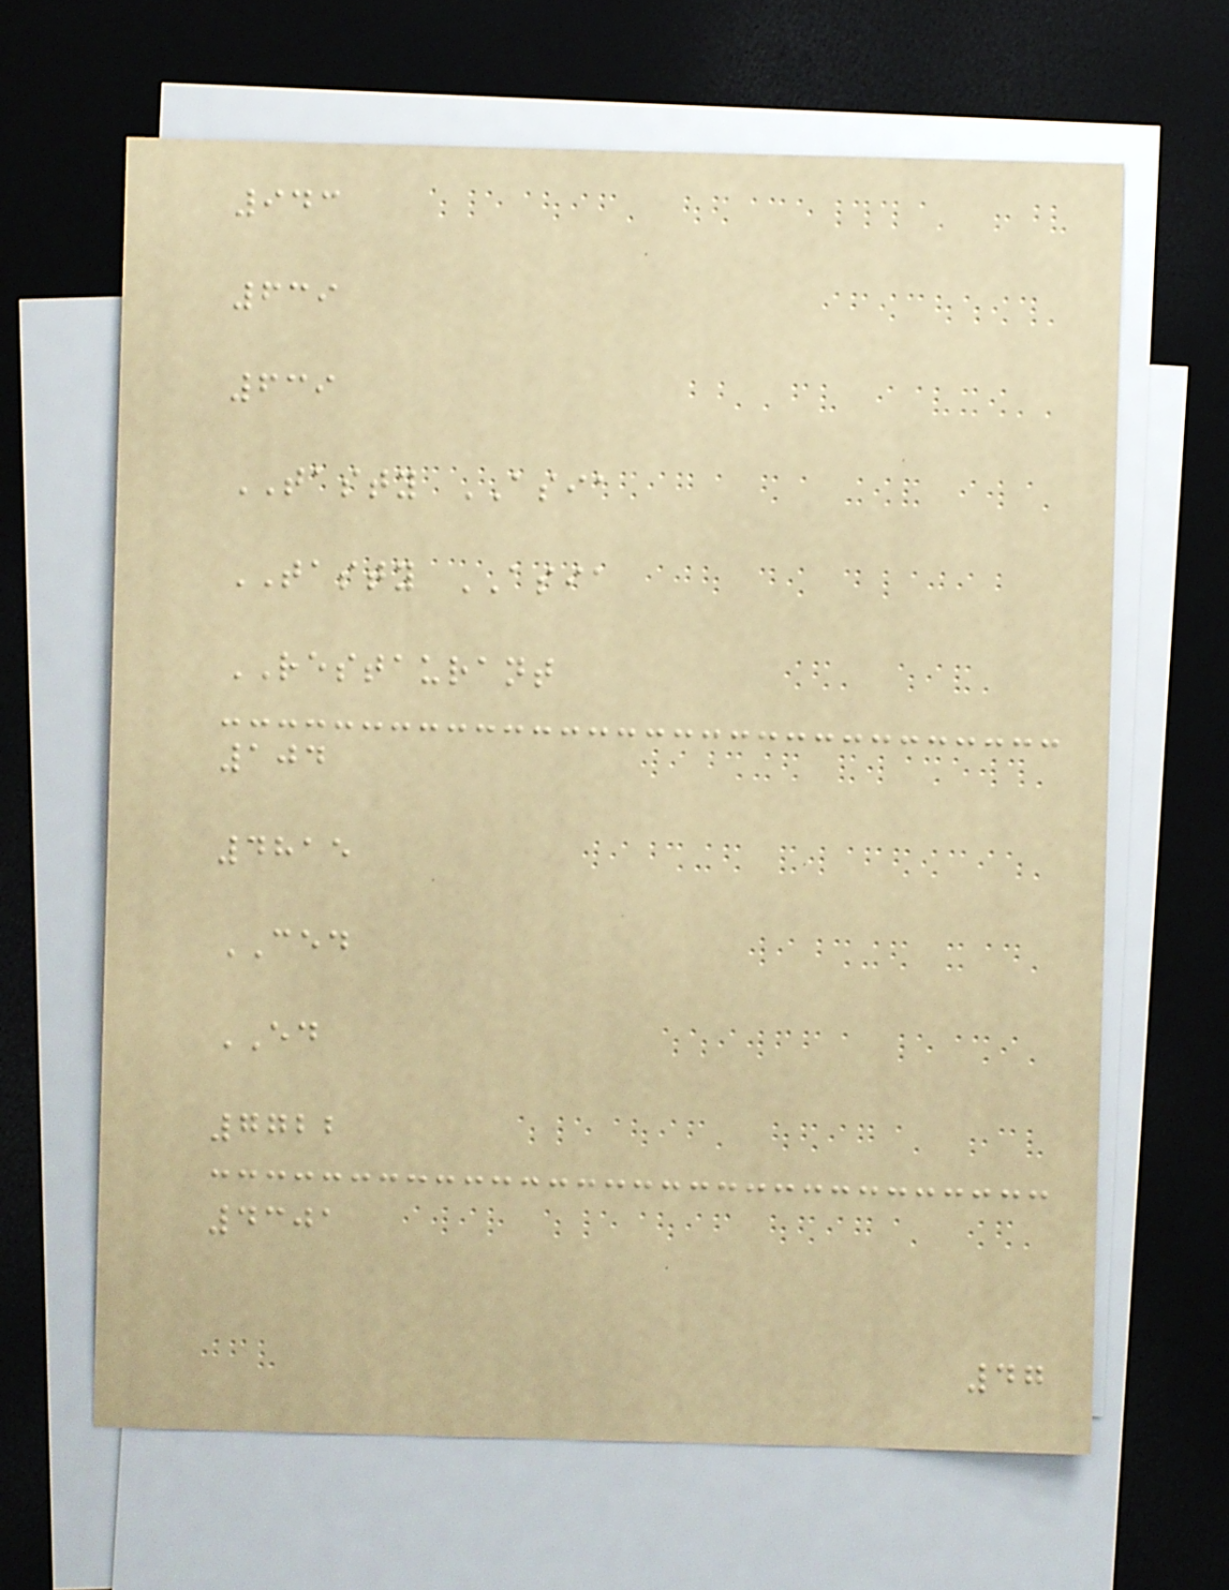943
639
639
TASTY ASIA
TASTY ASIA
RESTAURANT
104
4815
CED
ED
7722
4301
47
